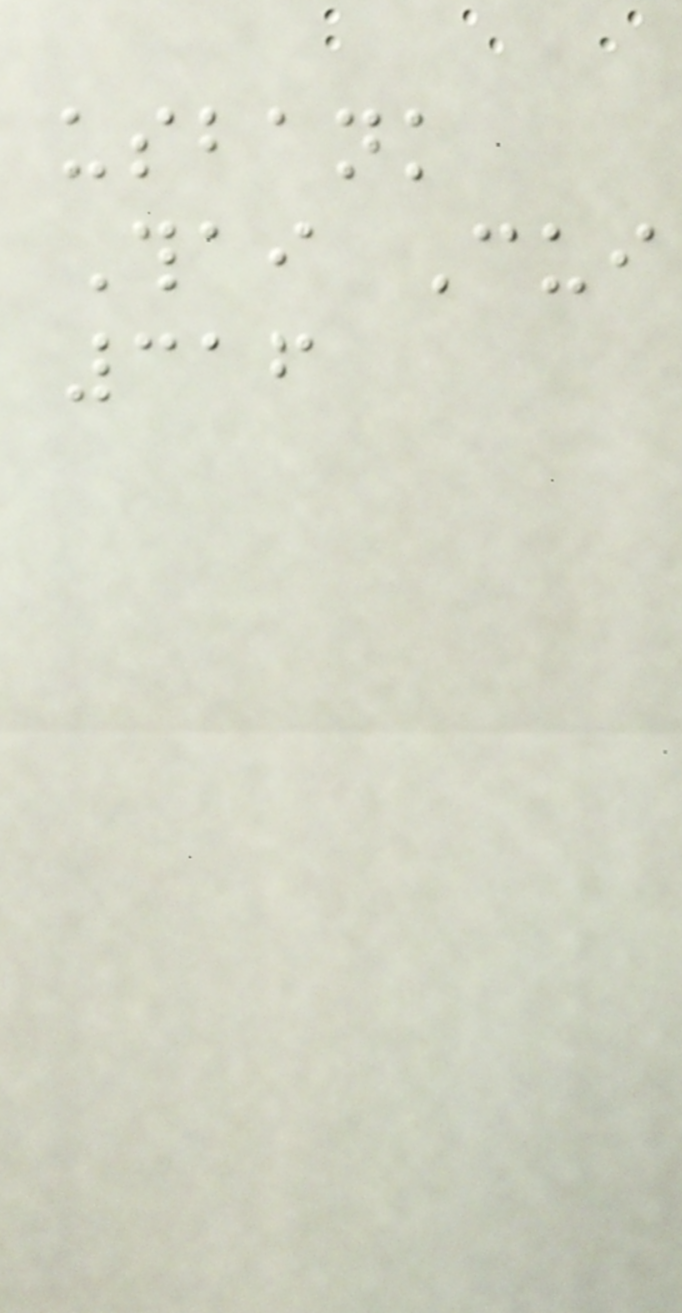usbank
Thai Cui
316
